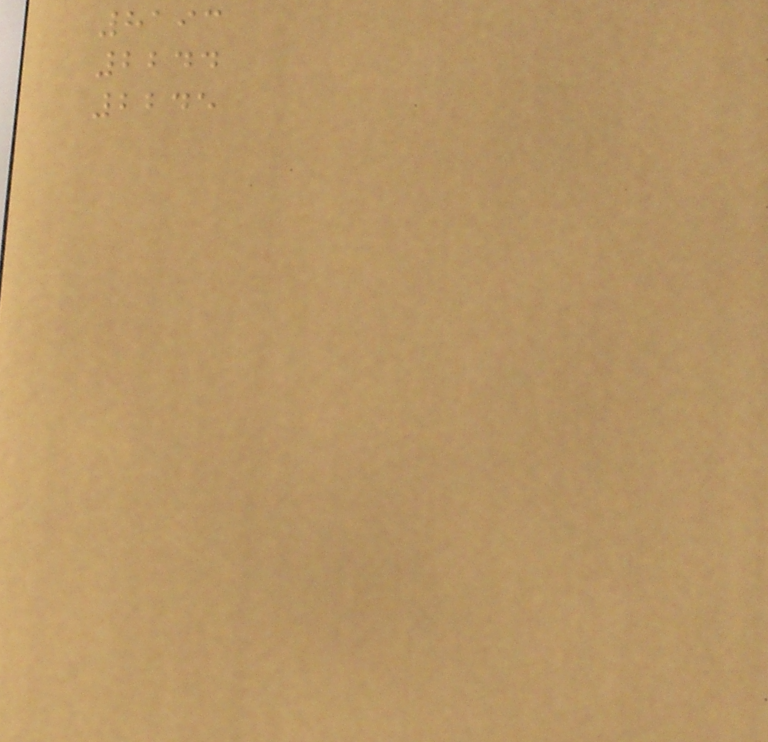8193
2244
2245
